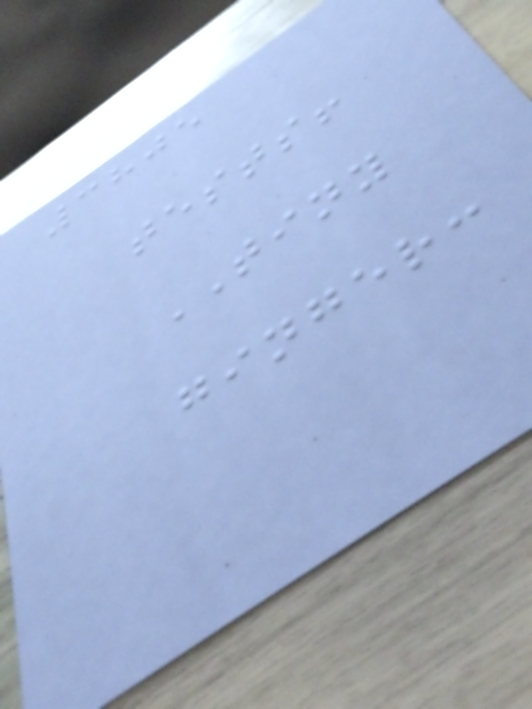3805
tests!
TINY
ginger:
